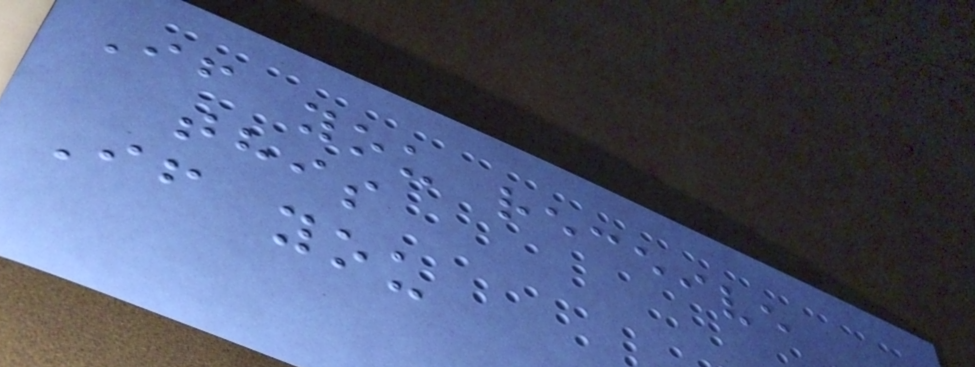If you receive
this
If you
